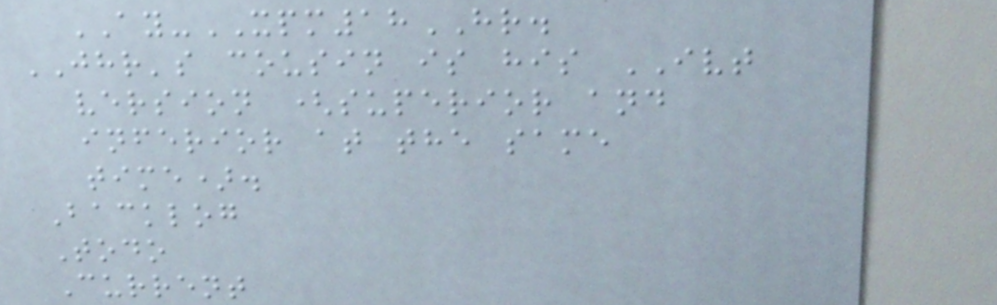AY-XPM18HR.
JHR's cousin is his IVT
version (superior and
inferior at the same
time).
Backlog
Todo
Current
